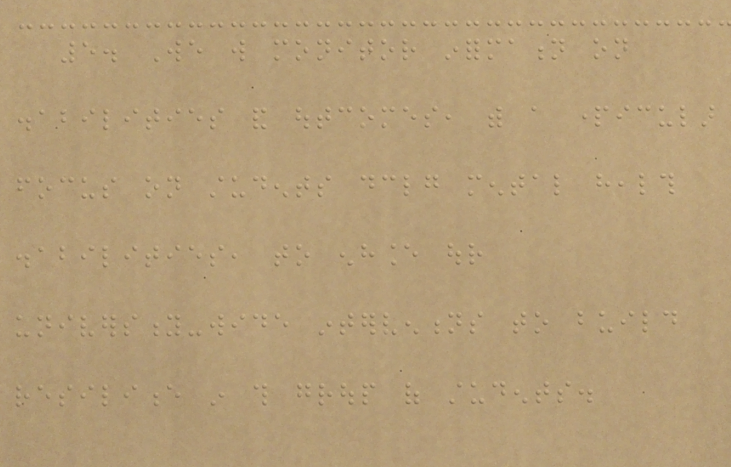5. We will monitor information on
disabilities and outcomes, with a particular
focus on students declaring mental health
disabilities, to enhance our
university-wide interventions to build
resilience in this group of students.
